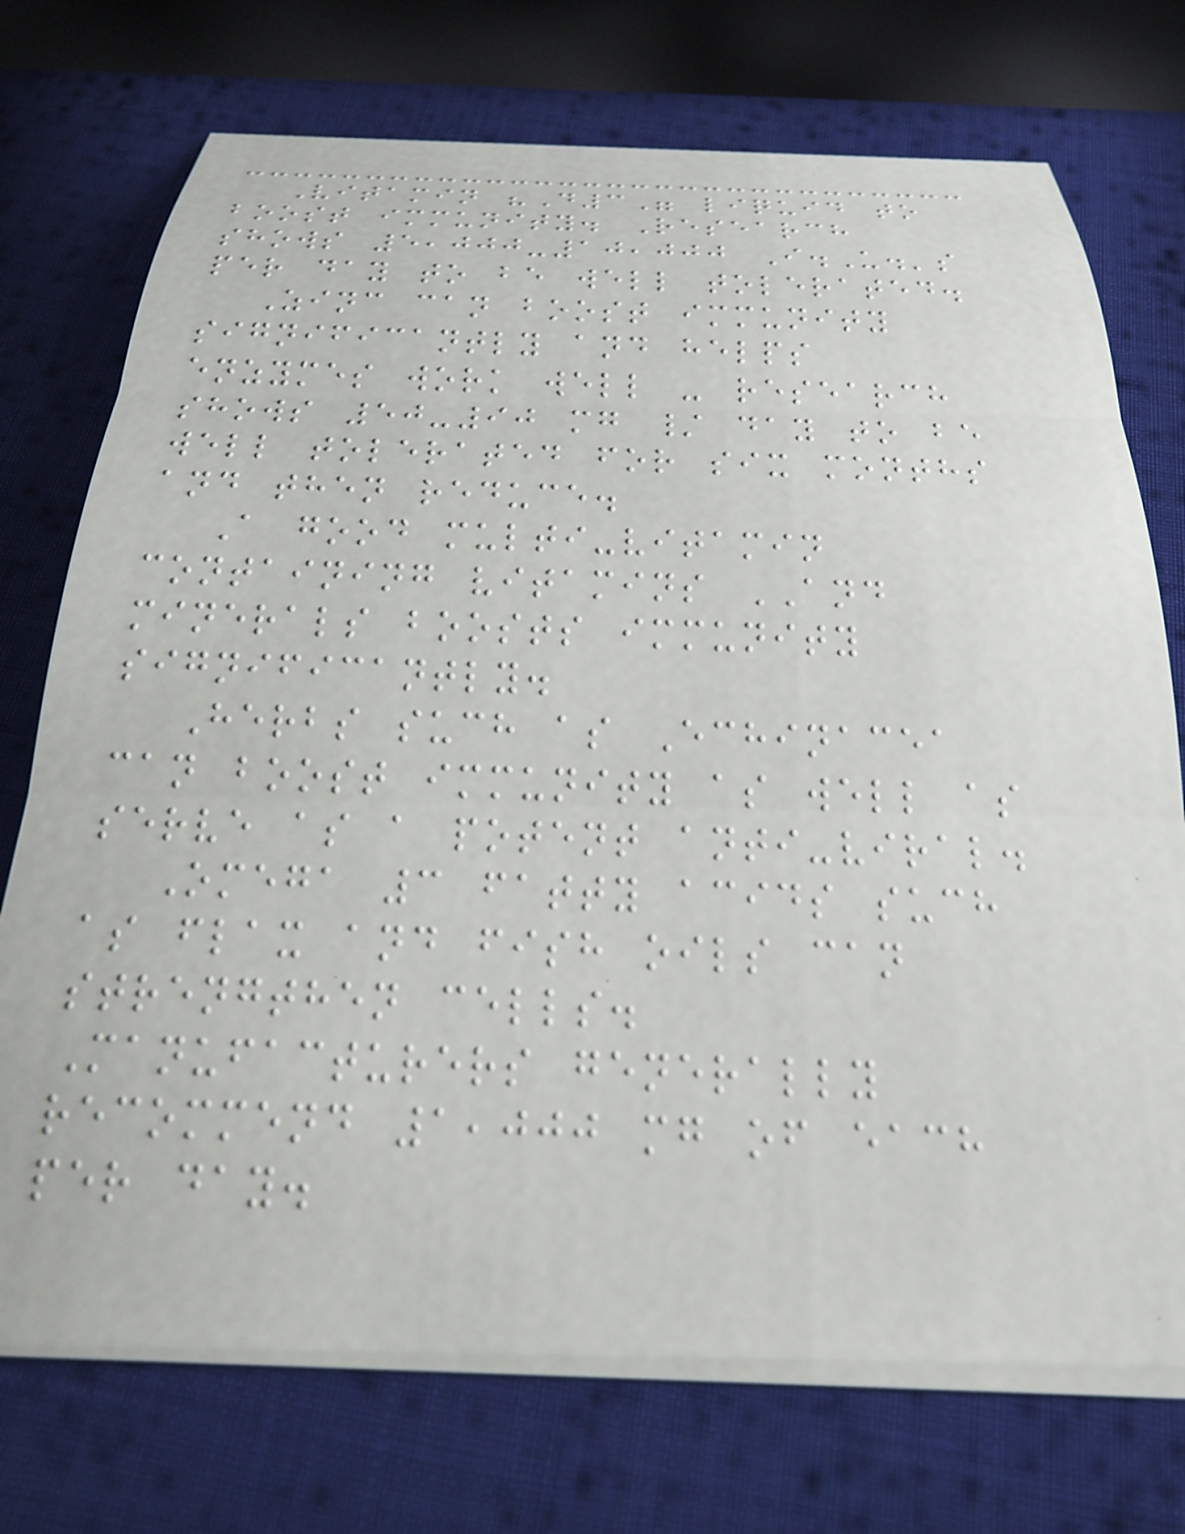Vitamin "D3" liquid to
boost immunity. Research
shows 5,000-10,000 I.U.'s
per day to be well tolerated.
Zinc can boost immunity
significantly and helps
enzymes work well - research
shows 50-90 mg / day to be
well tolerated for six months
and then reduce.
A good multi-vitamin
containing vitamins AND
minerals boosts immunity
significantly.
Herbs such as Echinacea
can boost immunity as well as
serve as a potent anti-viral.
Omega 3 fatty acids such
as flax and fish oils can
strengthen cells.
Manufacturers generally
recommend 1,000 mg of each
per day.
